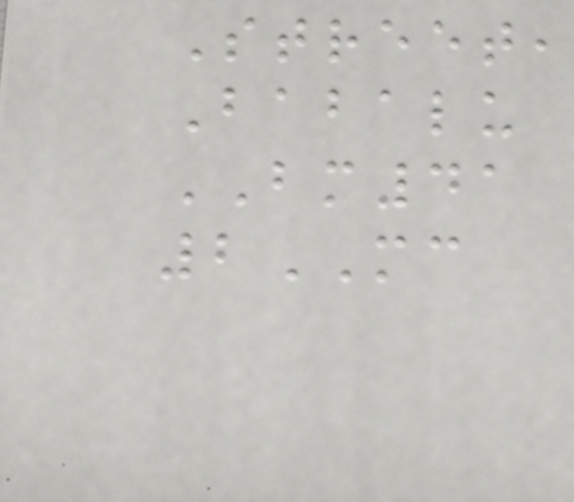Street,
Babalu
BM41
2MC
